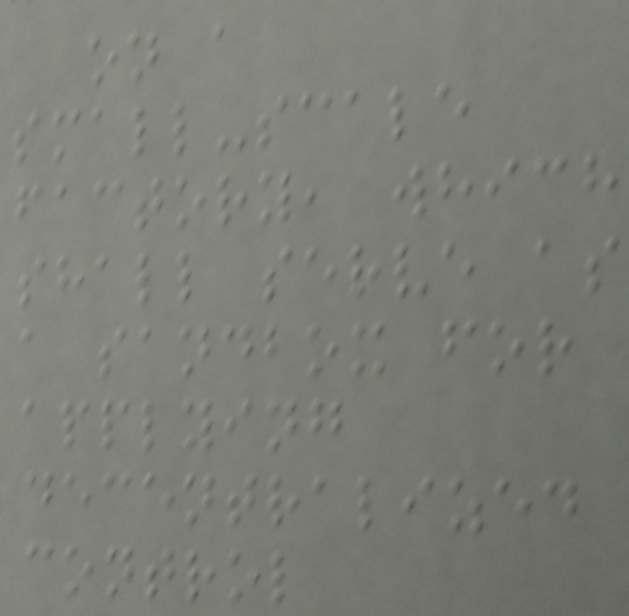on a
small-scale
factory, which
shall serve as
a sandbox for
applying
decentralized
control
